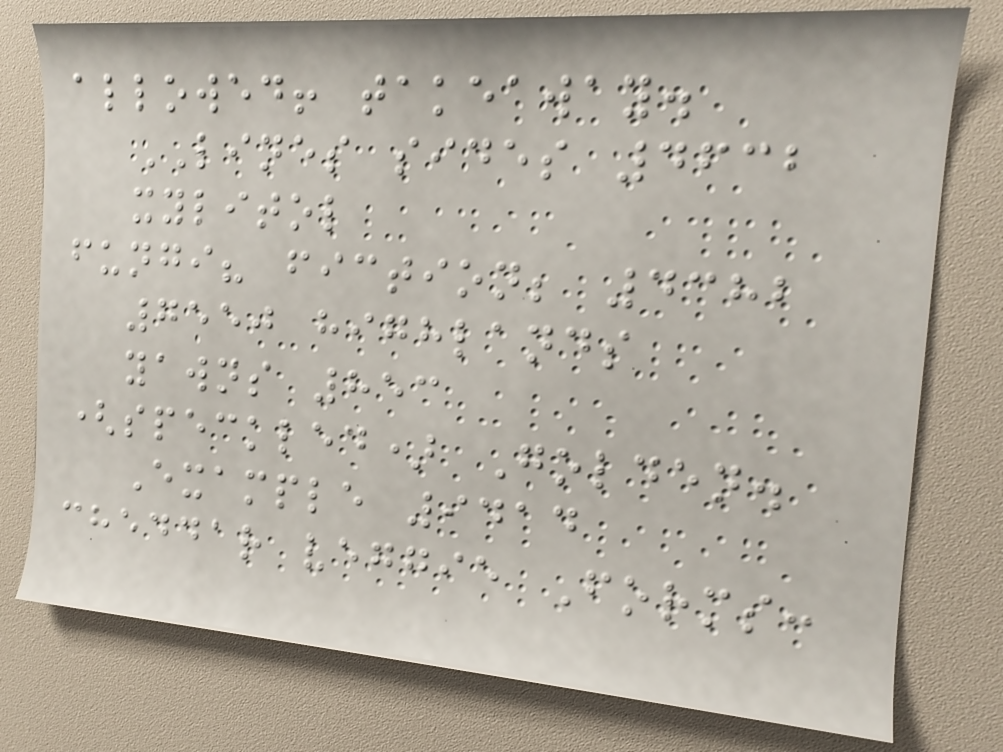allowed! takeaway.
LINES sides 4632
xylitol
fungi? fiction; 4382
7550 highlands
yawns 853
(speckled) Golden.
Example 9414
cheddar veggie Forms:
